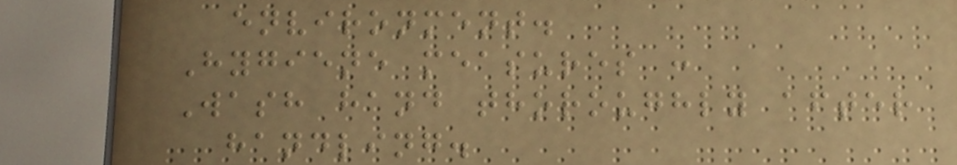environment.
Hygiene measures :
Wash hand thoroughly after
handling.
